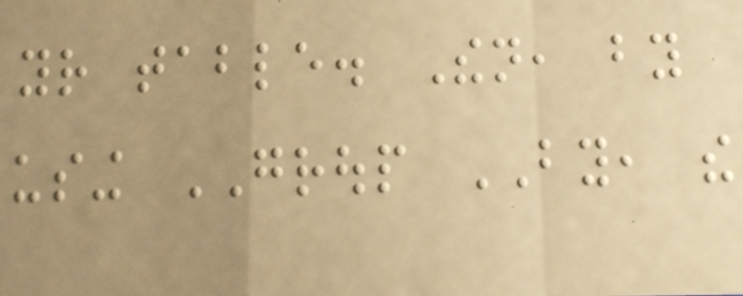your table. Then, by
using GROUP BY, the
